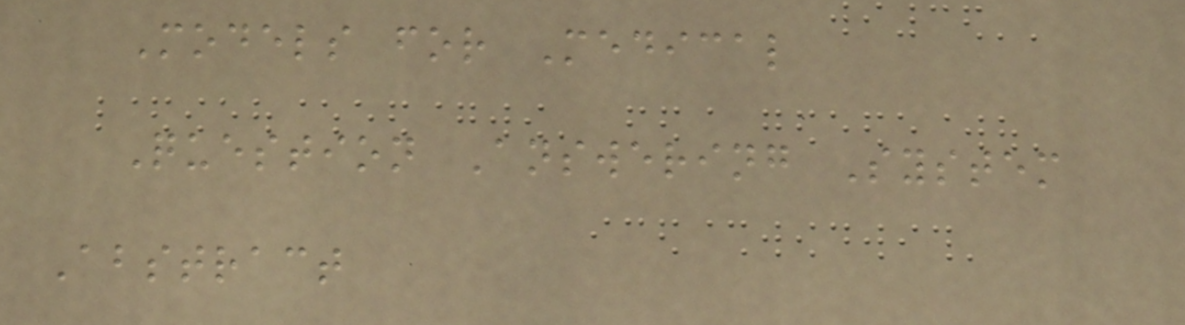Models for Medical
Question Answering System
Abstract
